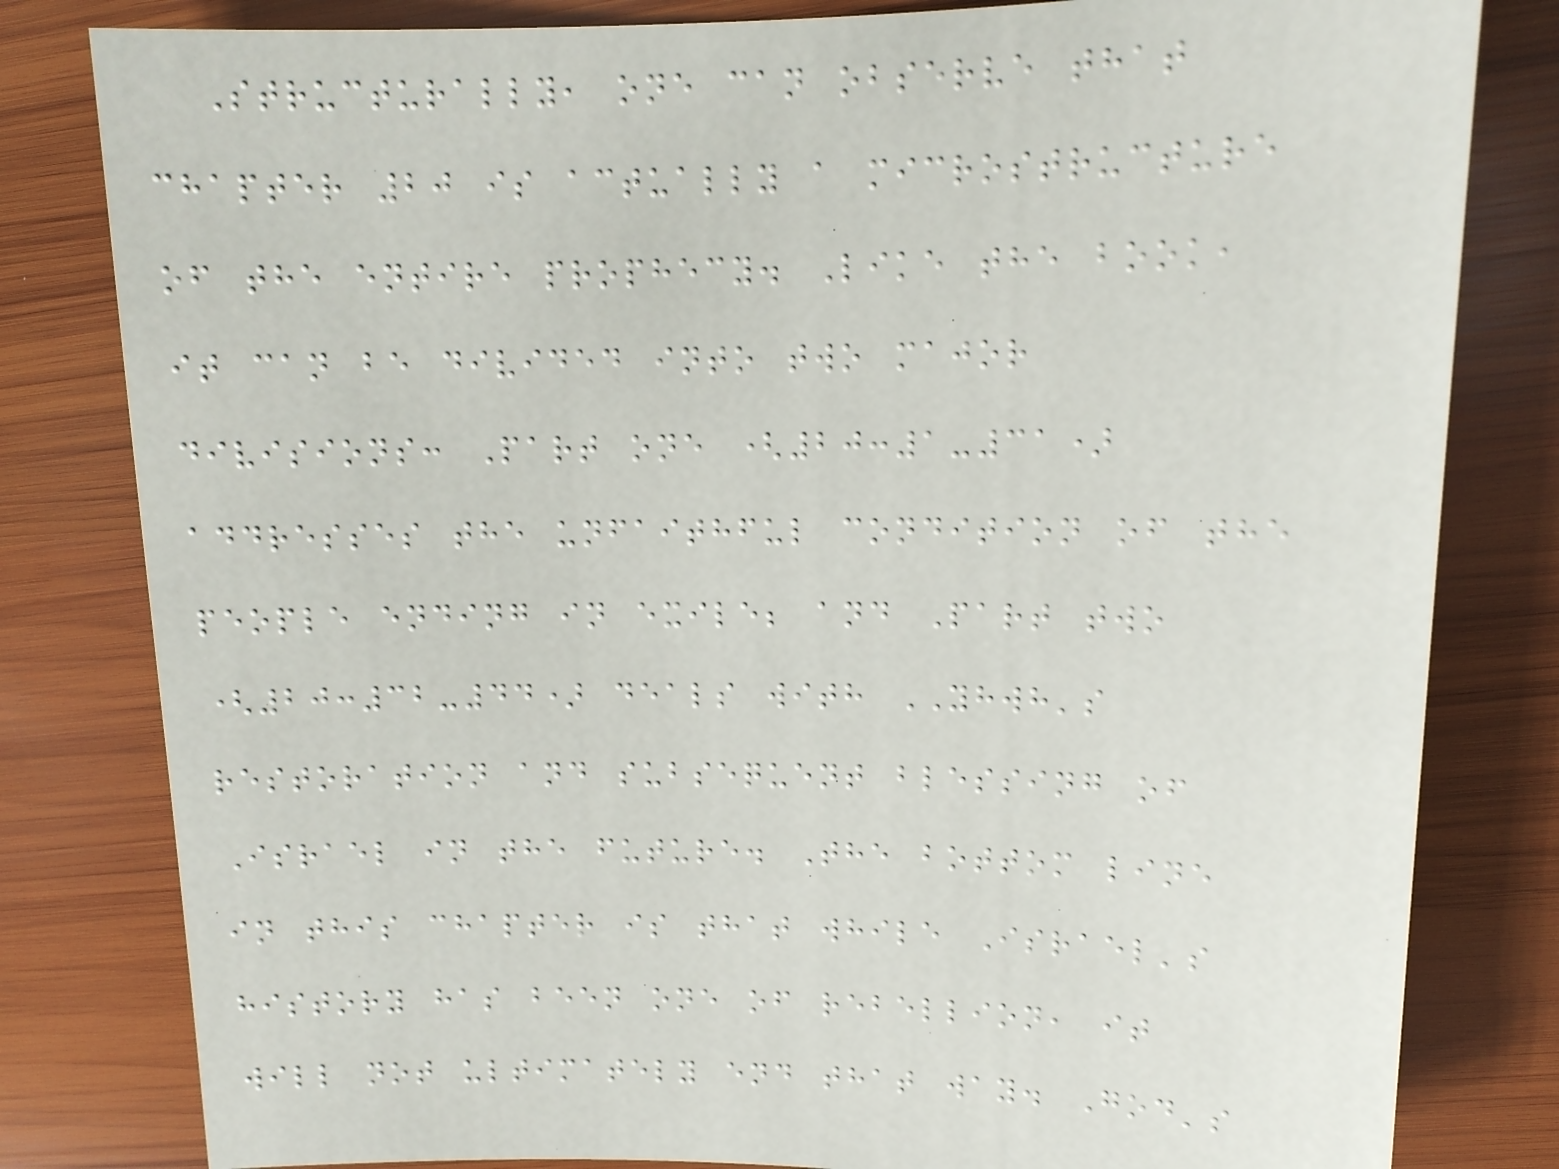Structurally, one can observe that
chapter 20 is actually a microstructure
of the entire prophecy. Like the book,
it can be divided into two major
divisions: Part one (20:1-31)
addresses the unfaithful condition of the
people ending in exile; and Part two
(20:32-44) deals with YHWH's
restoration and subsequent blessing of
Israel in the future. The bottom line
in this chapter is that while Israel's
history has been one of rebellion, it
will not ultimately end that way. God's
